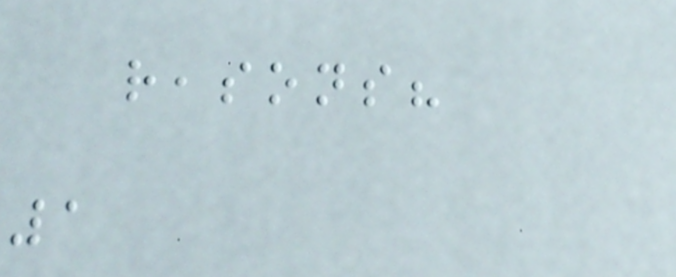reasons?
1
